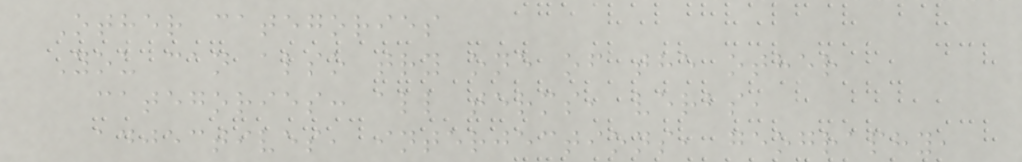Other categories
You can also try one of the other
categories: all terms, verbs,
adjectives, interjections, geography,
